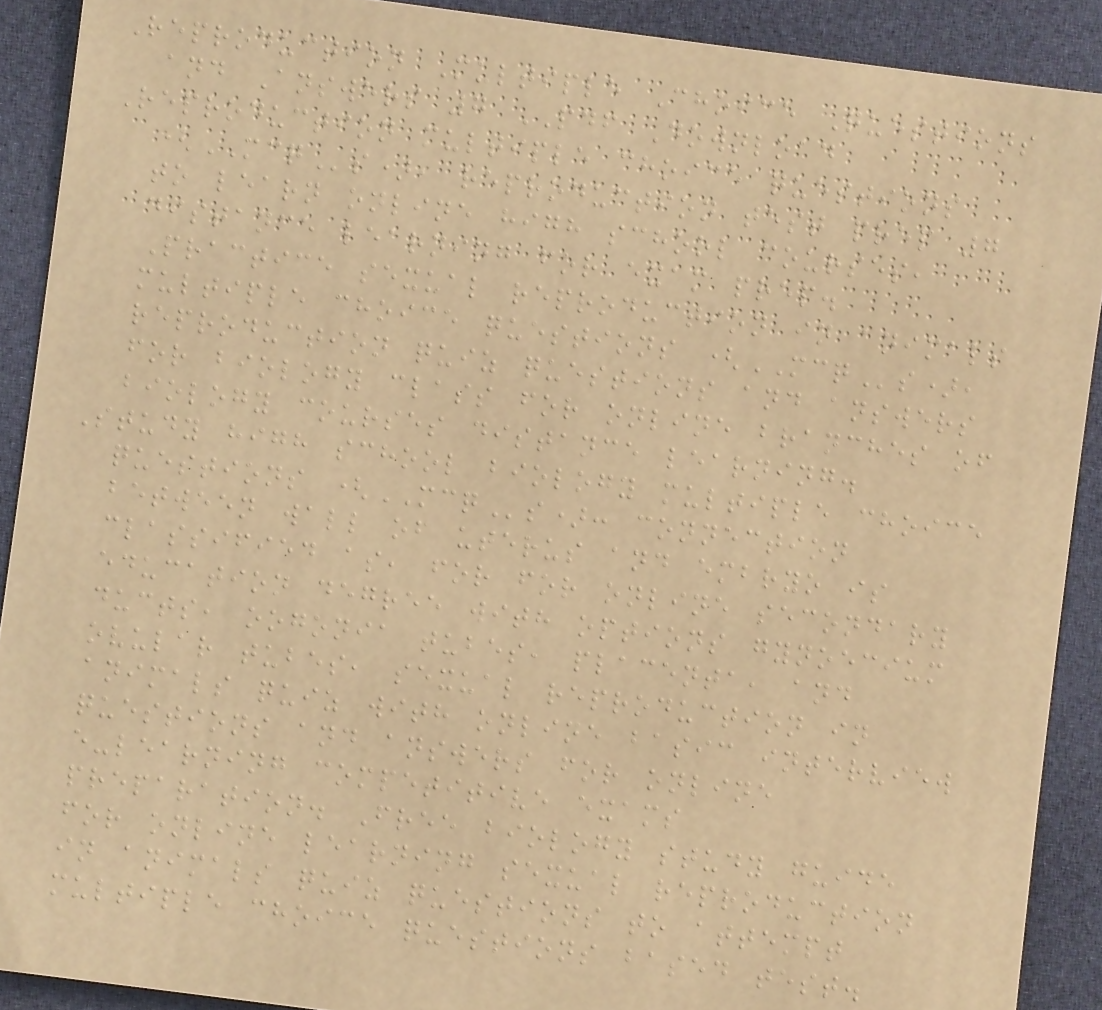Reproduction Multiple Choice Questions
and Answers 7 PDF Download
Reproduction multiple choice questions
(MCQs), reproduction test prep 7
to learn online high school courses,
distance learning for exam prep.
Practice sexual reproduction in animals
multiple choice questions (MCQs),
reproduction quiz questions and answers
for biology class for online branches of
biology courses distance learning.
Study high school biology multiple choice
questions (MCQs): connection
between wall of uterus and embryo is
classified as, for for online secondary
education degree with options gynoecium
ducts, oogonia tubes, placenta, and
ovular tubes, sexual reproduction in
animals quiz with online basic interview
questions and answers for online
e-learning competitive exams
preparation. Free biology study guide
for online learning sexual reproduction
in animals quiz questions to attempt
multiple choice questions based test.
